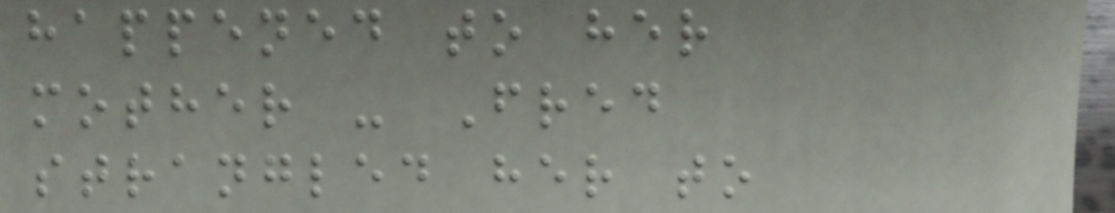happened to her
mother - Fred
strangled her to
